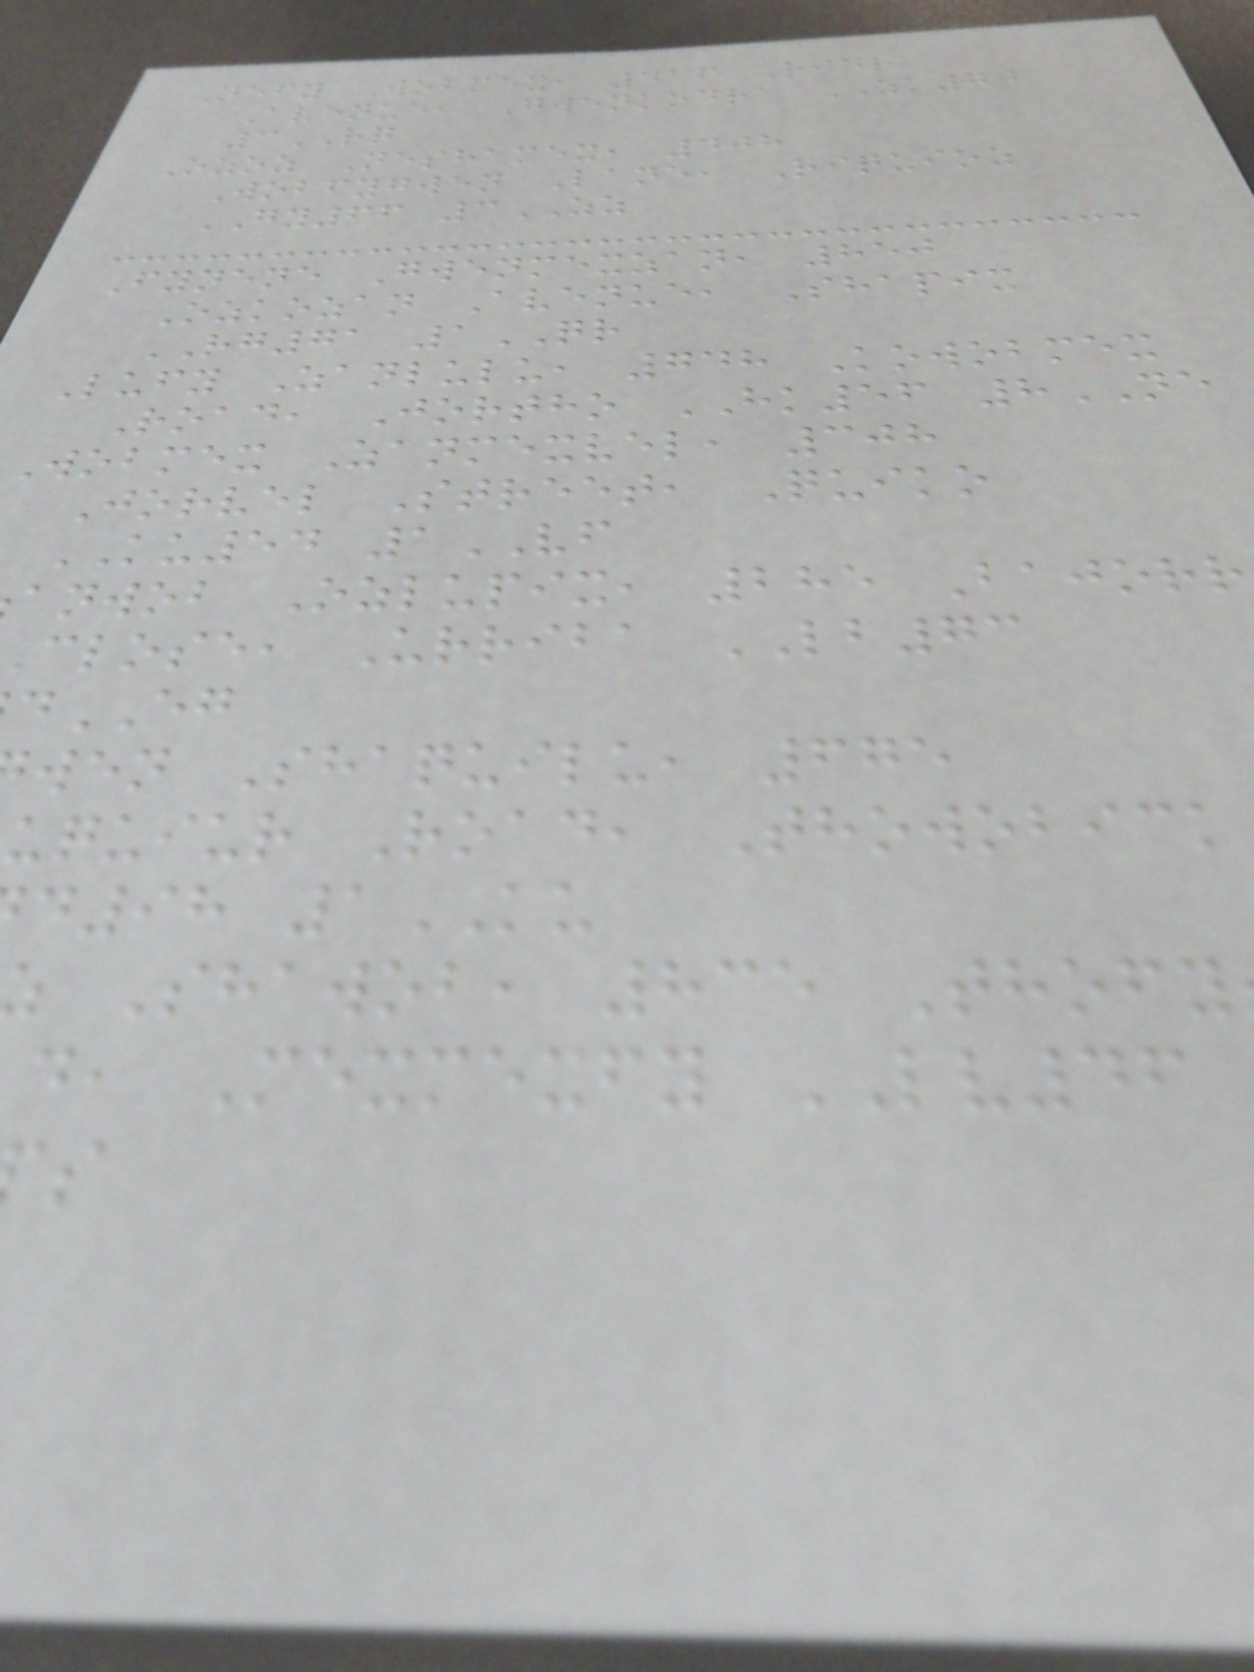Nefy Wobmex, 416 Ridra
Avenue, Gwenkodra ZK70
3RQ
Ozoz Neshamex, 408
Wobfygwen Lane, Riquioz
GY66 3ZZ
Fynene Gwenmexzan, 850
Ozkozan Avenue, Shapix
RG71 1QR
Lufy Zanlulu, 748 Kowobmex
Road, Jortho HK56 8NE
Wobmex Zanmexvel, 308
Jorvel Street, Quiko
KU54 1VF
anwob Ozlupix, 285 Bajorr
close, Urriba LB73
EG
wen Shaquilu, 675
uquiur Road, Thowobick
d98 1KU
Shawob, 835 Thofy
d, Mexmexfy LV46
